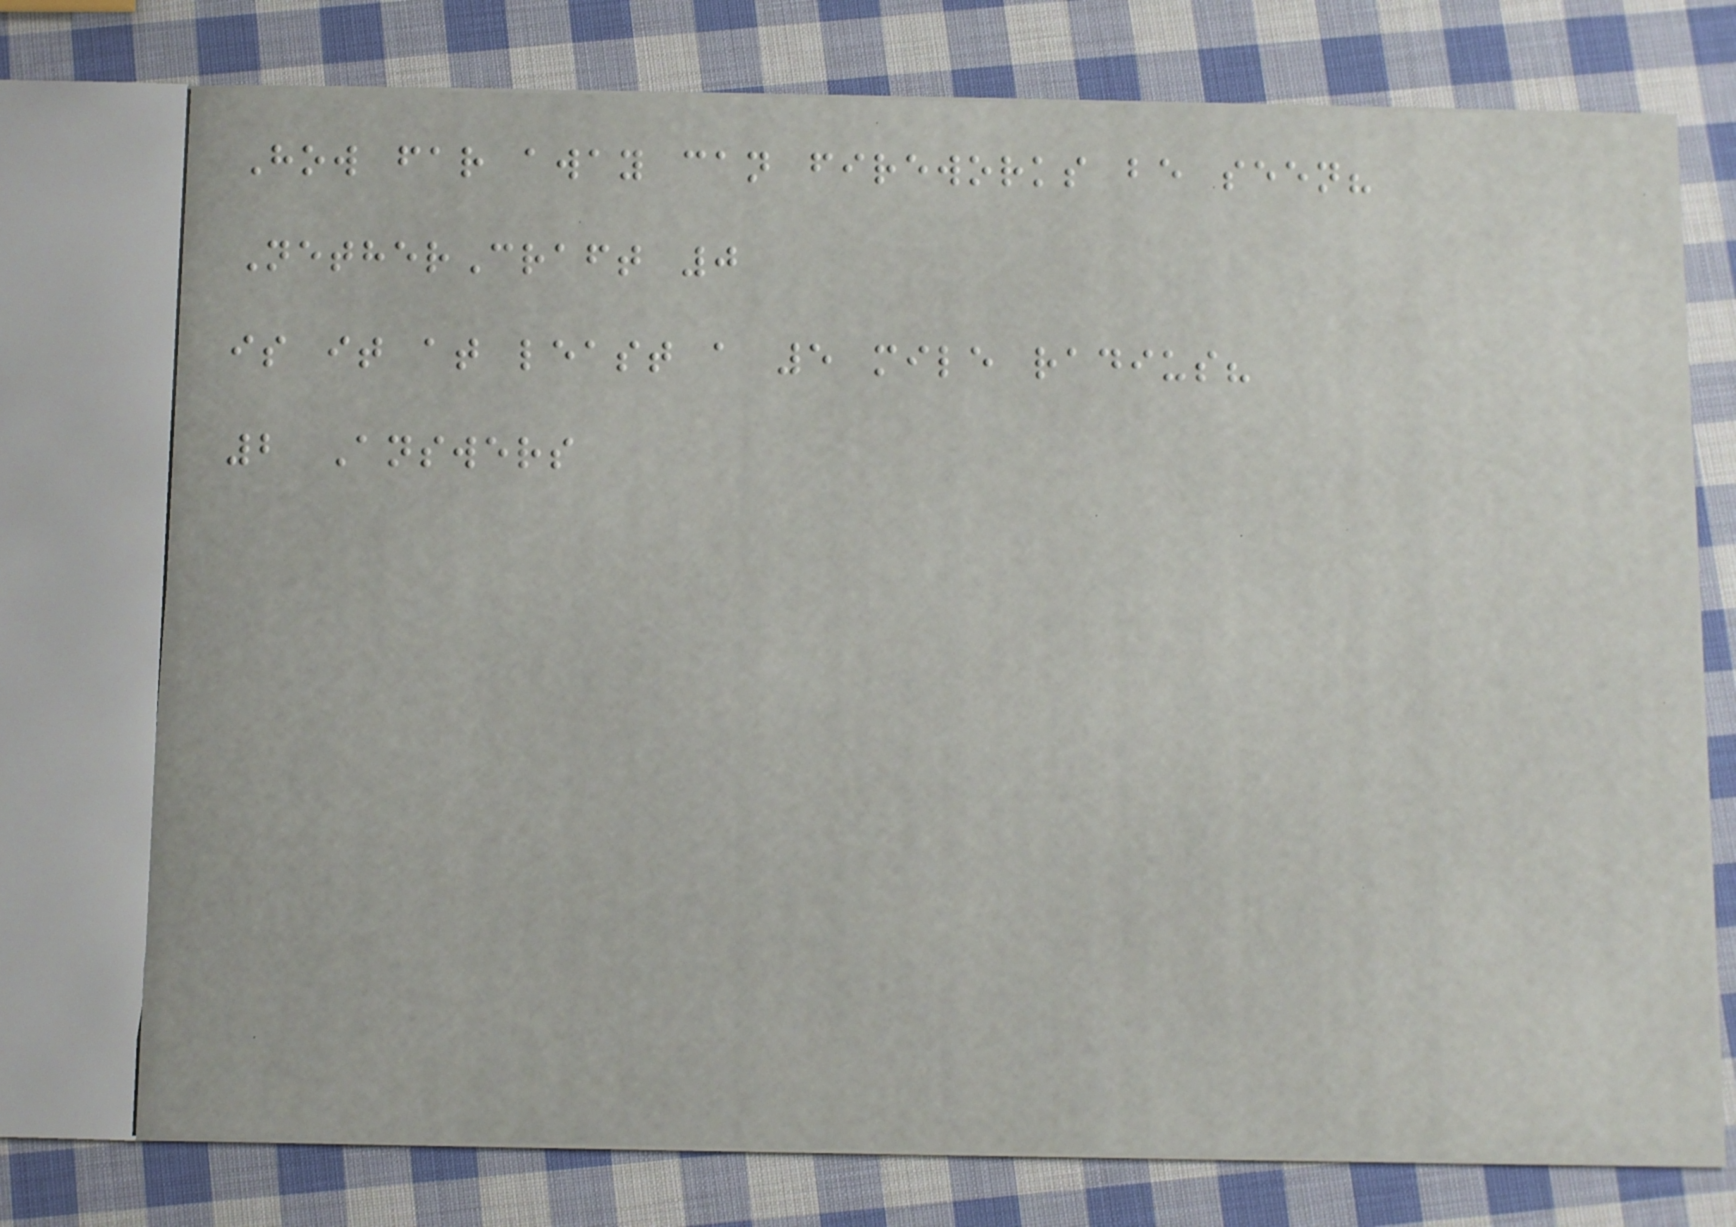How far away can fireworks be seen?
NetherCraft 0
is it at least a 5 mile radius?
2 Answers
